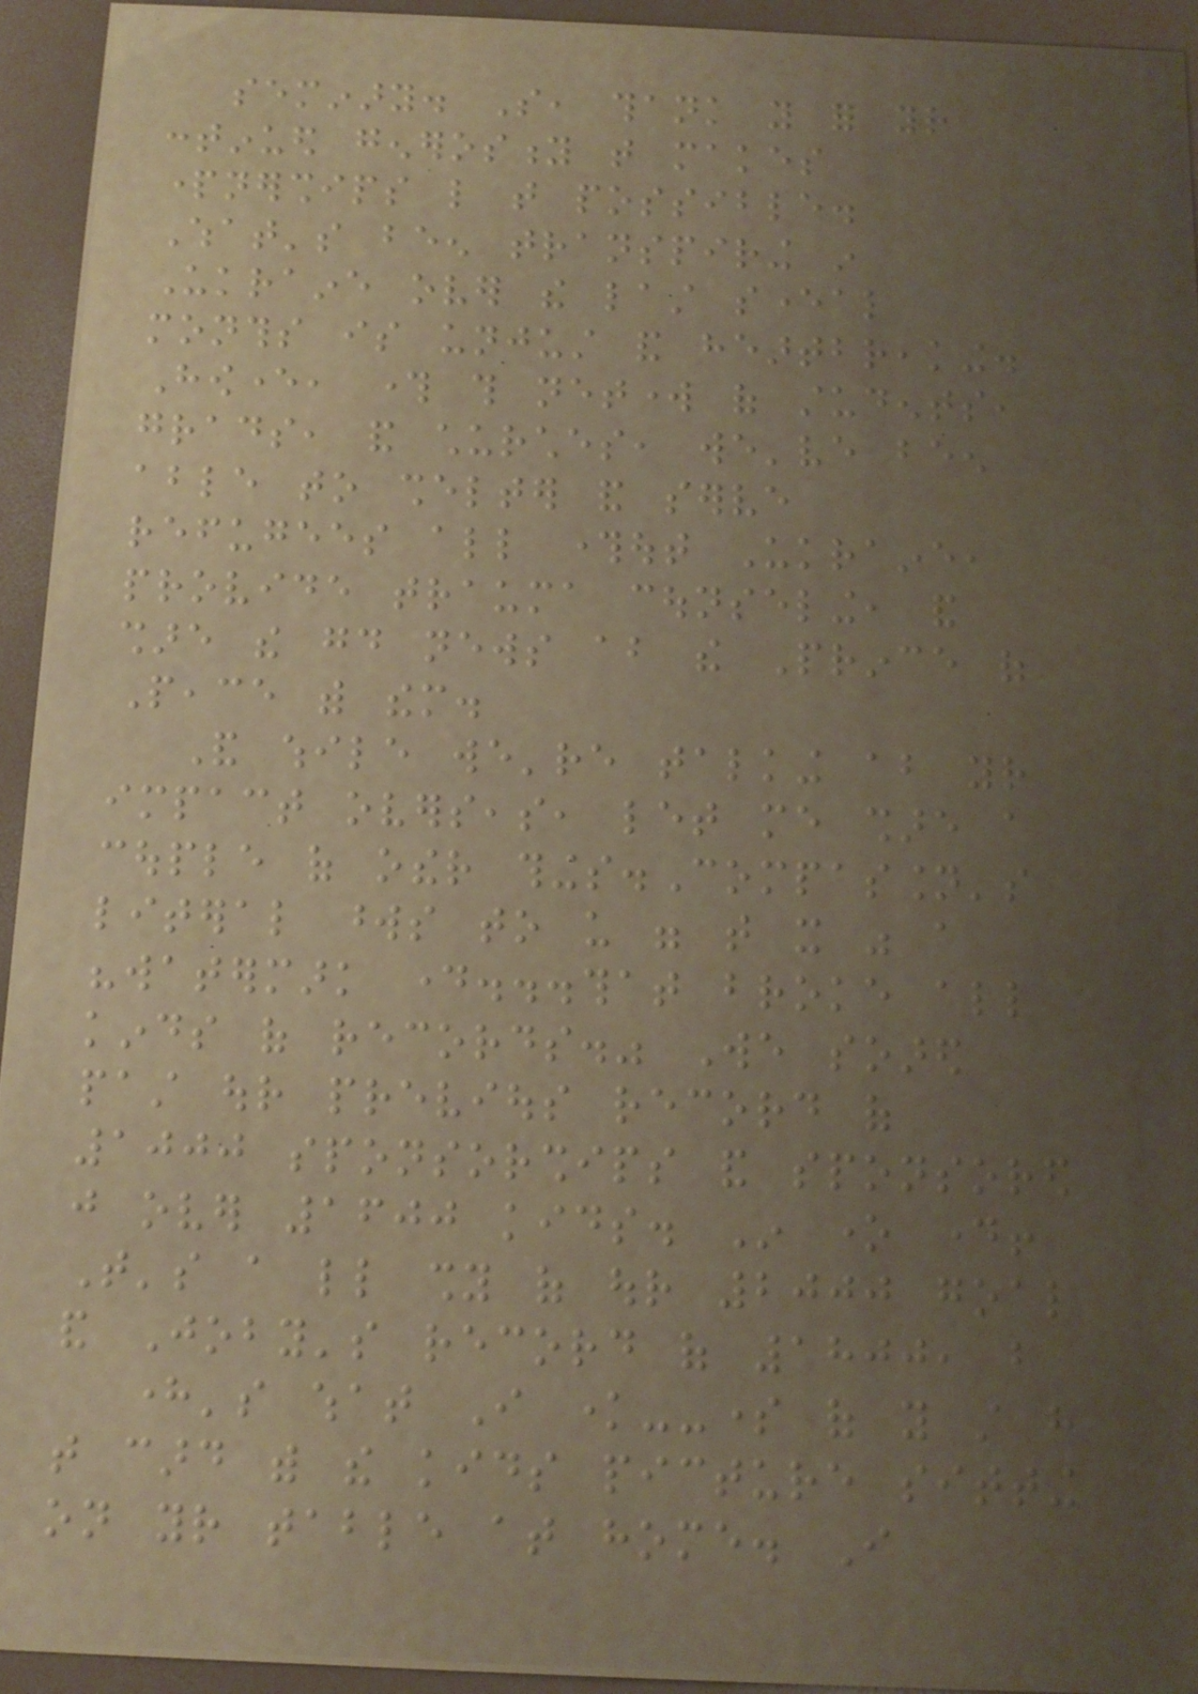seminary. So, thank you for your
continued generosity that makes
partnerships like that possible.
What's been transpiring in
Ukraine over the last several
months is unjust and heartbreaking.
However, through this network of students,
grads, and churches, we've been
able to shelter and serve
refugees all throughout Ukraine,
provide trauma counseling, and
share the good news about the Prince of
Peace with them.
And while we're talking about your
impact overseas, let me share a
couple of other things.Compassion's
literal words to us were that it was a
"watermark day...that broke all
kinds of records." We soared
past our previous record of
1000 sponsorships and sponsored
just over 1600 kids. In one day!
That's a little shy of our 2000 goal
and Joby's record of 1800, but
here's what I know--some of you still have
that card with the kids picture sitting
on your table at home. I
